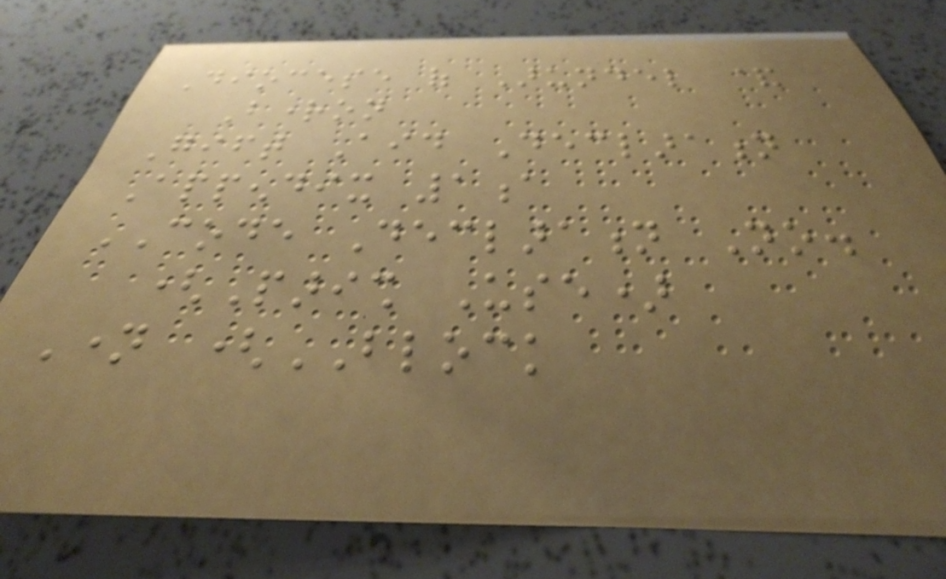Diocese of Arundel &
Brighton
Gift Aid Declaration
Appendix 1a
CODE Declaration No.
(Parish Use)
Name (BLOCK
